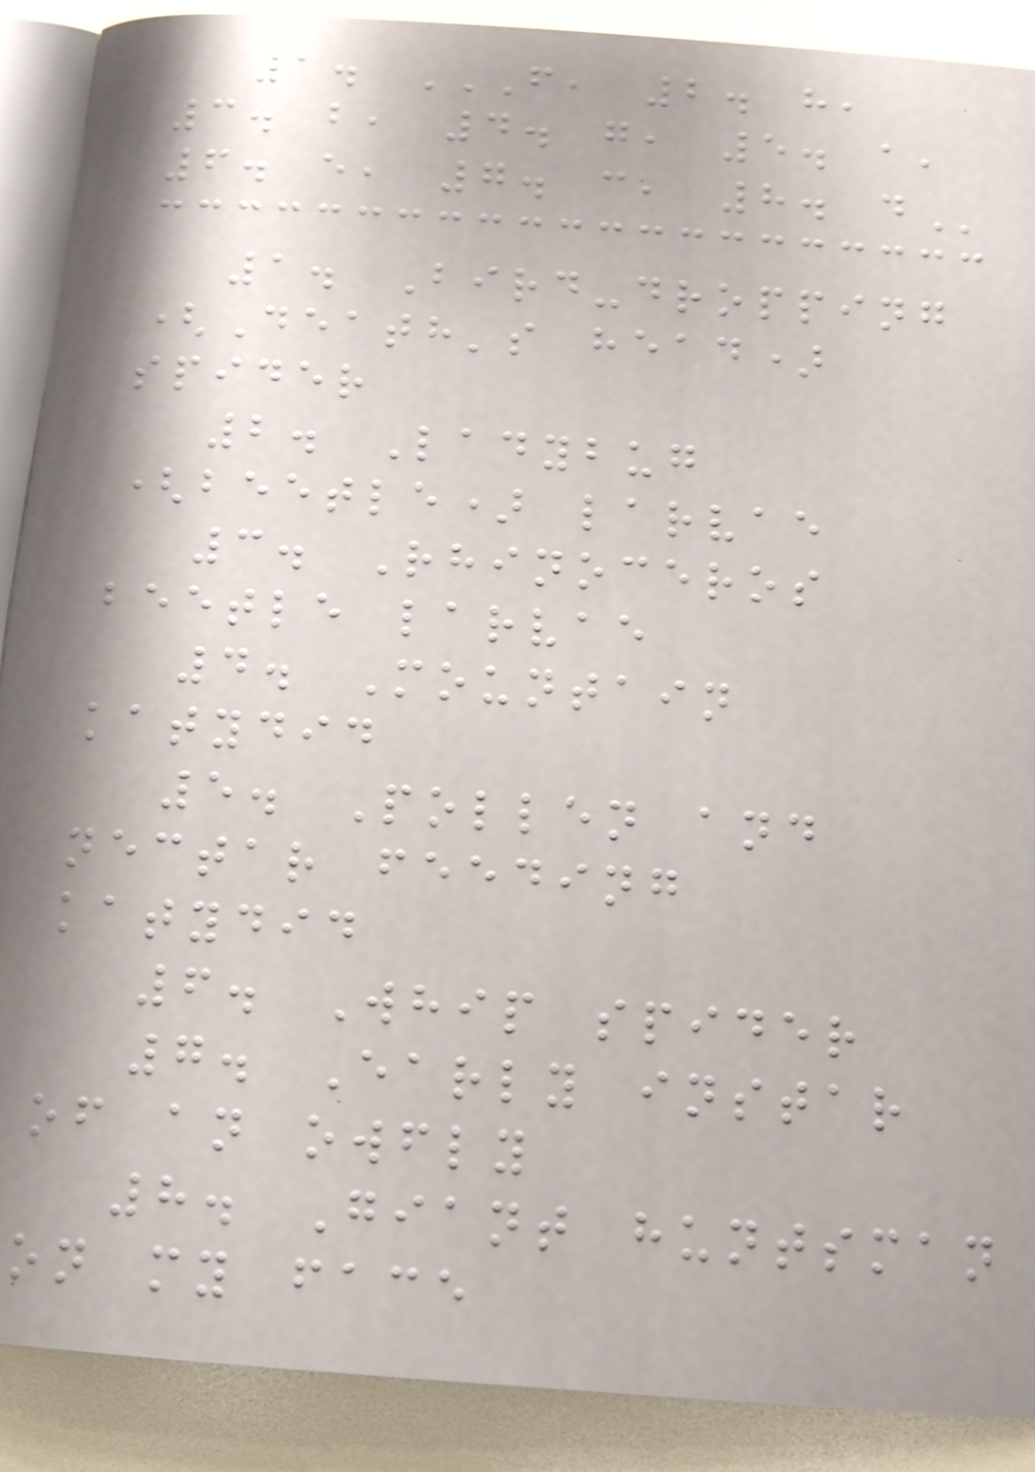1. F, 2. H,
3. B, 4. G, 5. A,
6. E, 7. C, 8. D
1. Bird-dropping
(Death's head)
spider
2. Ladybug
(beetle) larvae
3. Rhinoceros
beetle larvae
4. Mountain
katydid
5. Pollen and
nectar feeding
katydid
6. Whip spider
7. Early instar
of an owfly
8. Giant huntsman
on my face
